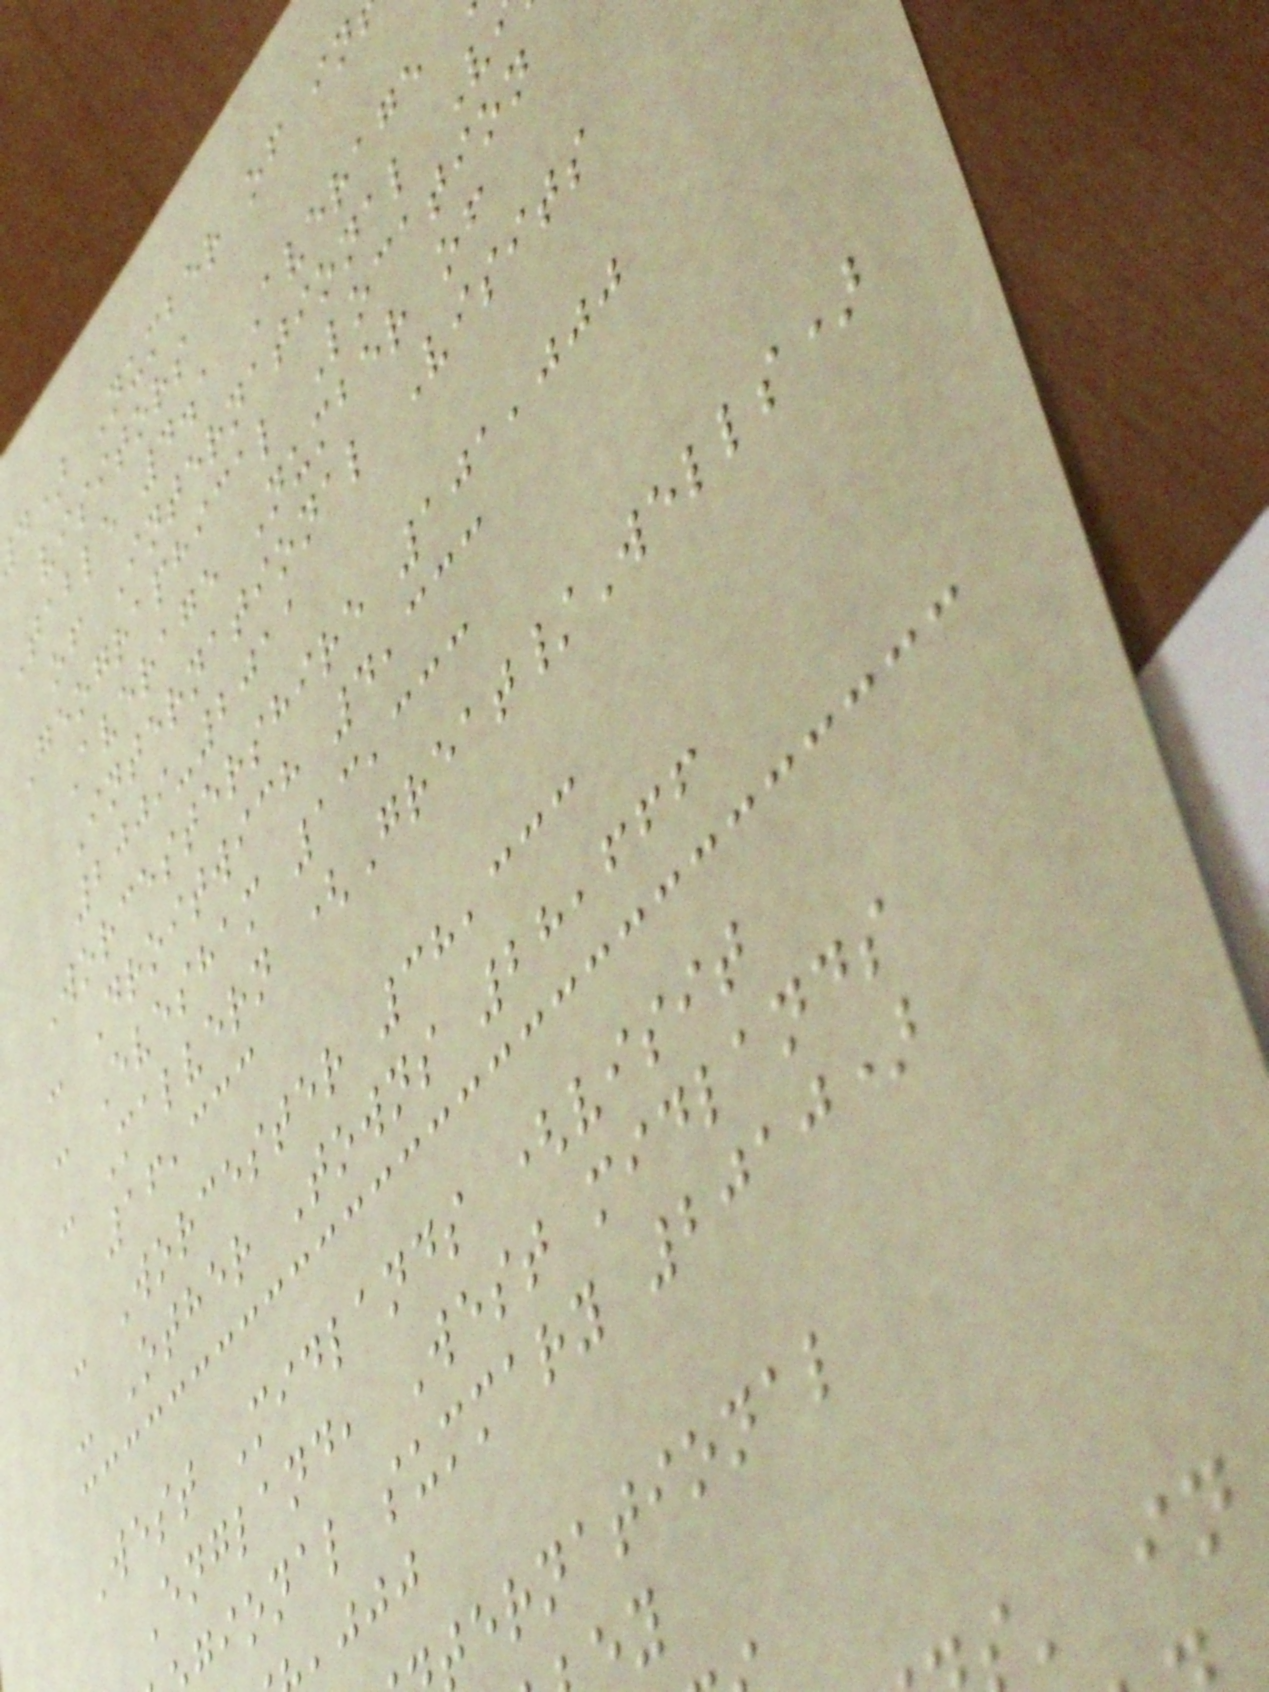d) Number of in
visitors
Table 4.1 Average
of International V
Geographical Location
Average Number of
International Visits
2009-2011
Worcestershire 101,000
- Droitwich 4,333
- Evesham 13,333
- Malvern (Great/Wells)
16,333
- Worcester 38,333
- Other Towns 28,666
West Midlands (visit
England, West midlands
gional summary 2010)
ternational
